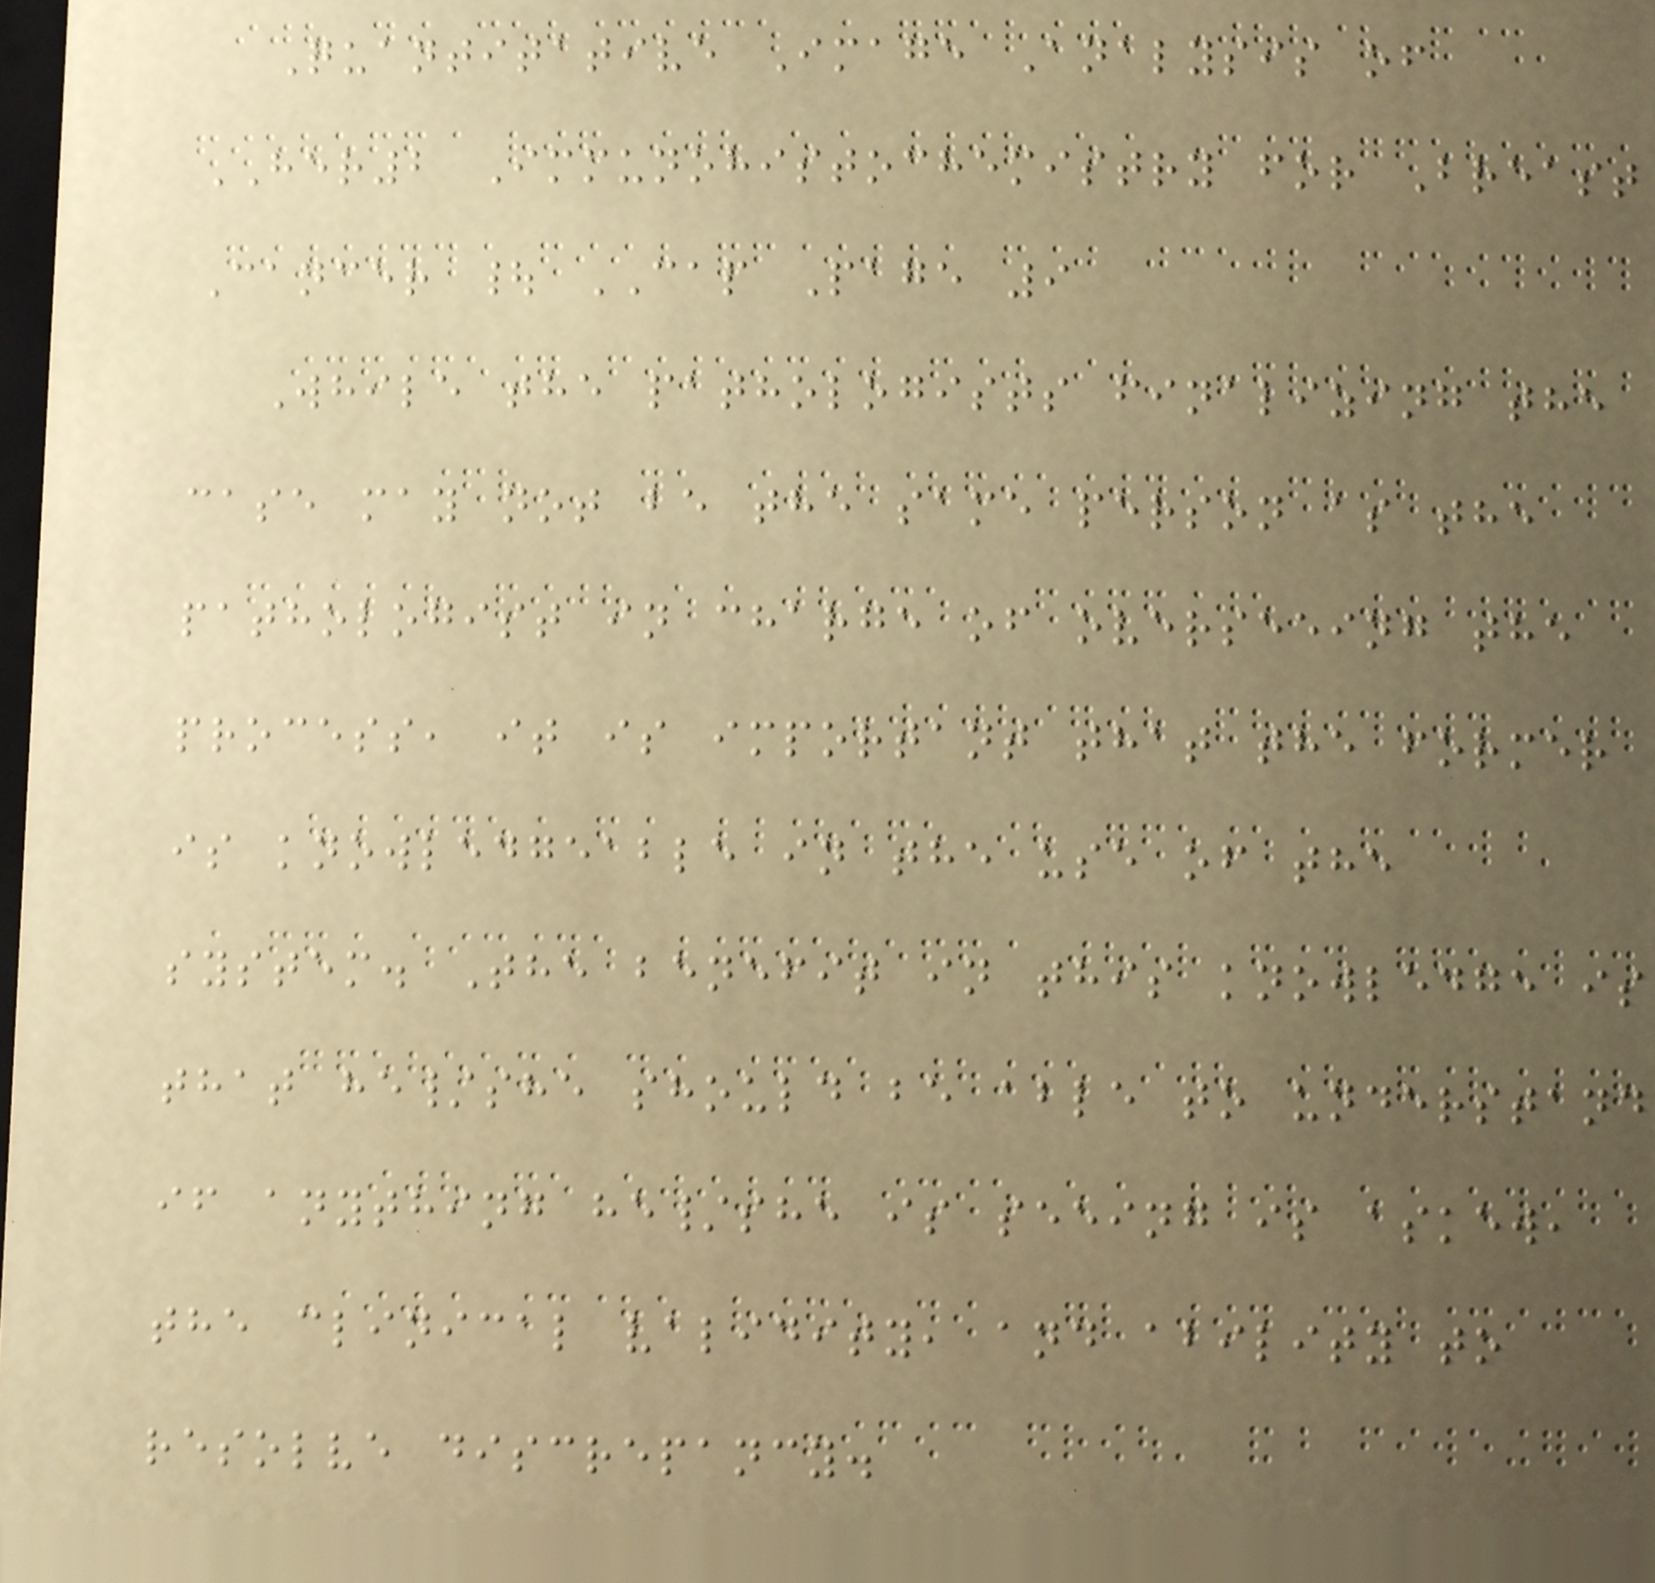Quantitative Image Analysis of
HER2 Immunohistochemistry for Breast
Cancer | CAP Page 9
While the pathologists finalizing the
case may not be the same person as the
pathologist in charge of overseeing the
process, it is important that the former
is knowledgeable in the use of the
system. The benefit in this knowledge is
that he/she should be able to understand
if anything he/she is seeing is askew,
the clinical validity, and ability to
resolve discrepancy.
